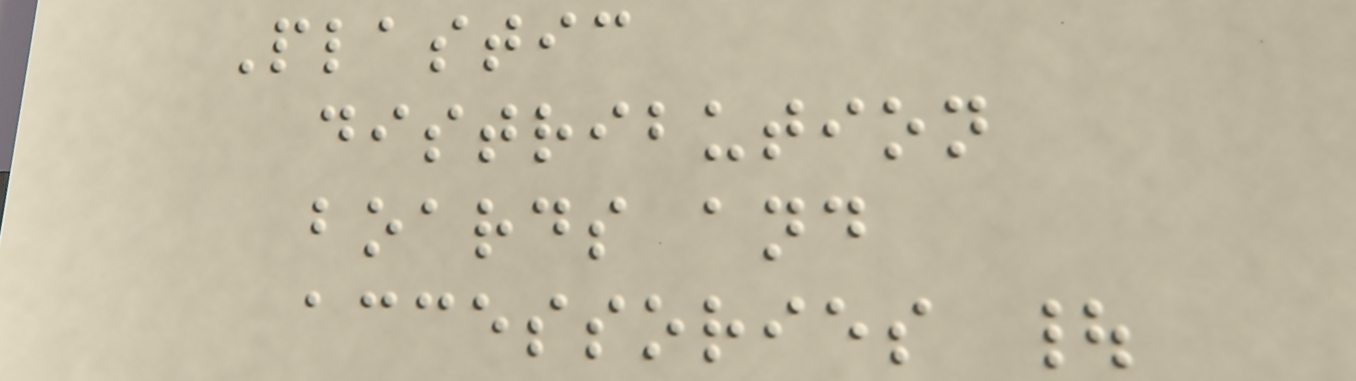Plastic
distribution
boards and
accessories |
